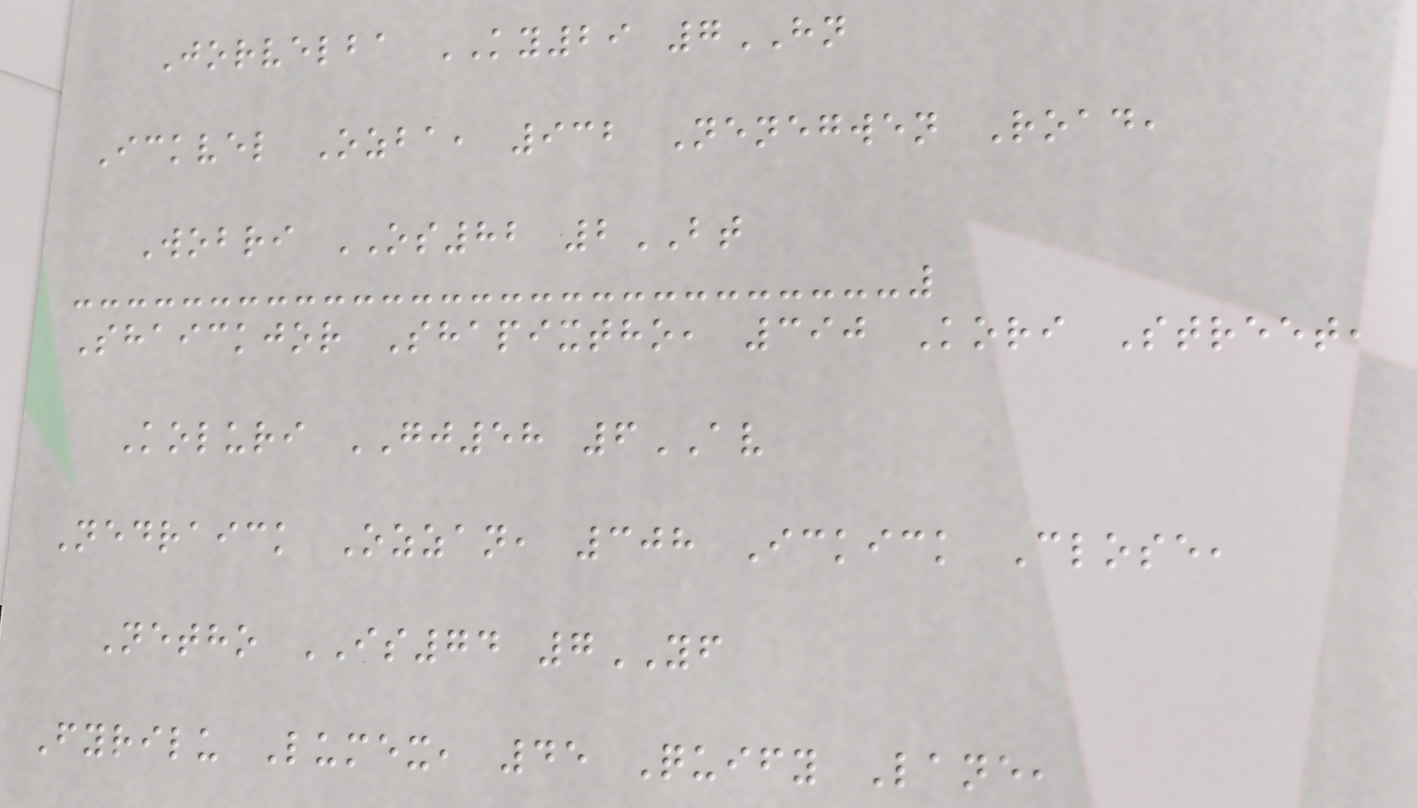Jorvelba KY29 7HN
Ickvel Ozba, 932 Nenegwen Road,
Wobri OS82 2BT
Shaickjor Shapixtho, 390 Kori Street,
Koluri GJ58 6AV
Nedraick Ozzan, 308 Ickick Close,
Netho IS74 7YF
Fyrilu Lumex, 45 Quify Lane,
